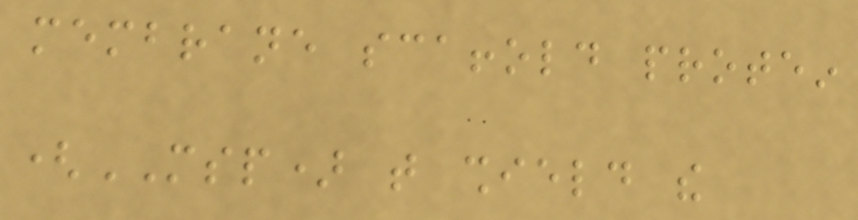membrane scaffold protein
(MSP) that shield the
